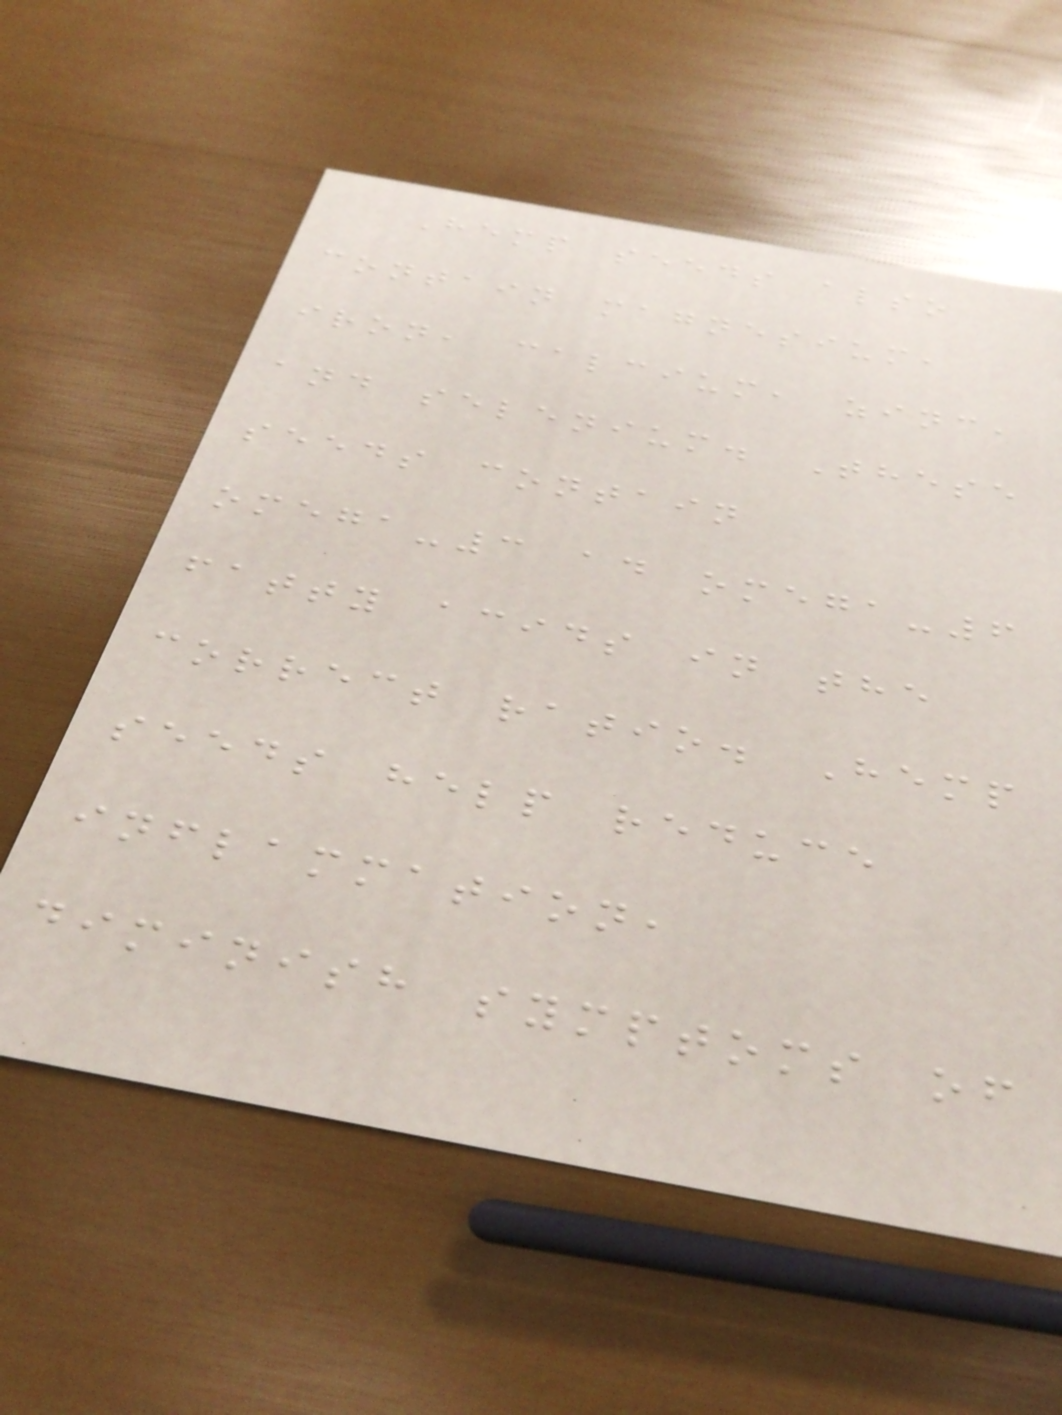Hemp seeds also
contain magnesium,
iron, calcium, zinc,
and selenium. These
seeds contain
omega-3 ad omega-6
fatty acids in the
correct ratio. Hemp
seeds help reduce
inflammation,
diminish symptoms of
